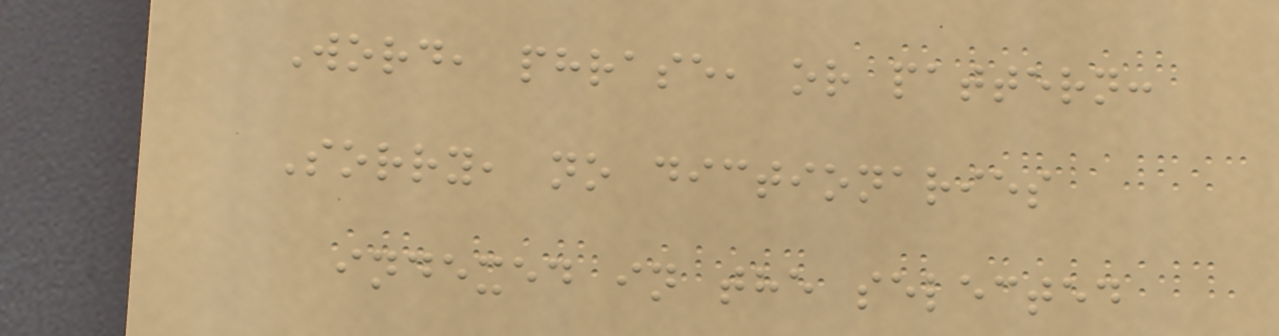Word, phrase, or pattern:
Sorry, no dictionaries
indexed in the selected
